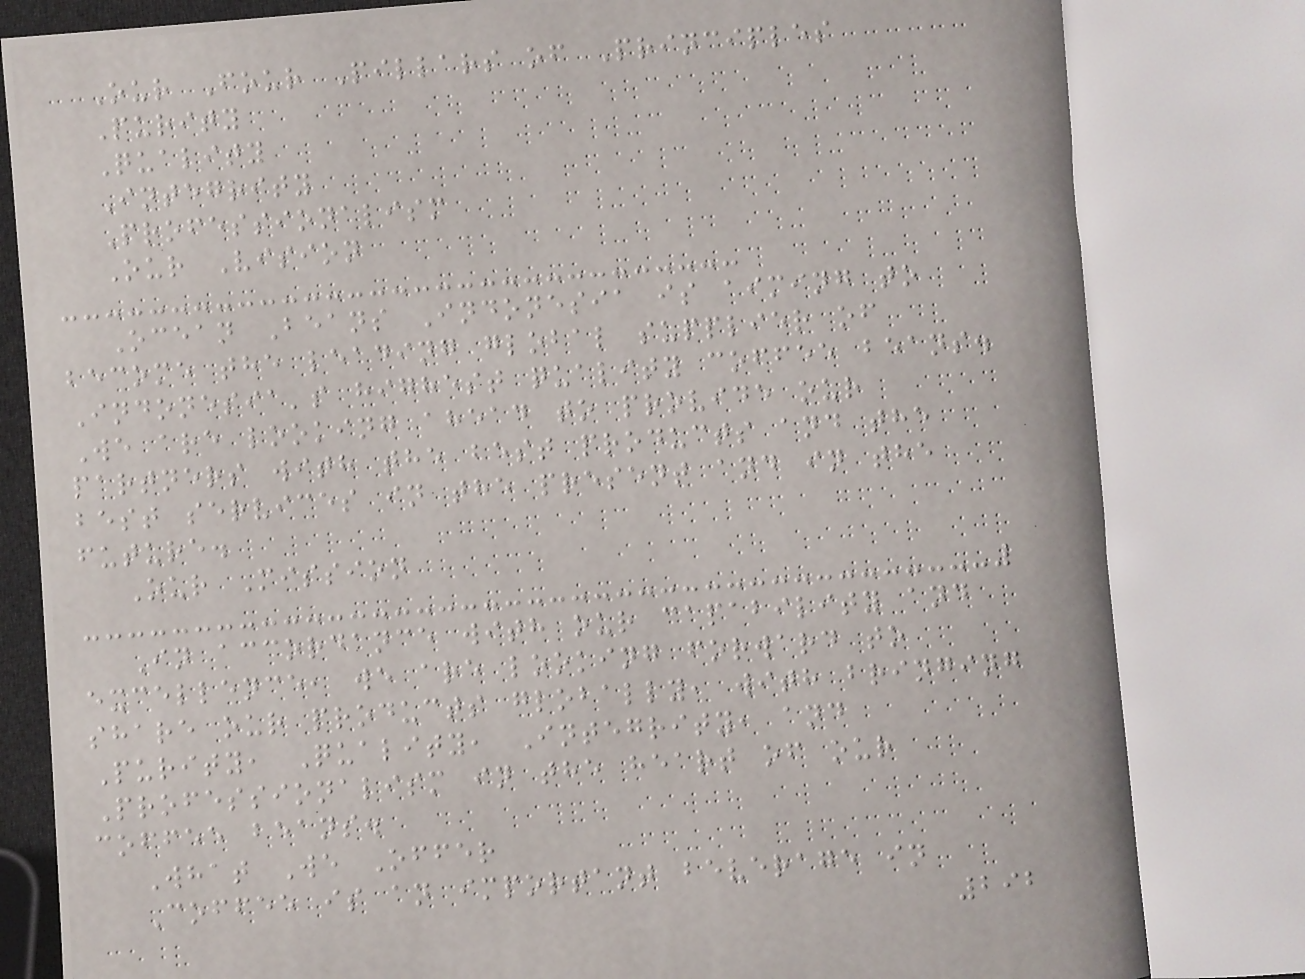Our Four Pillars of Principles
Purity
Quality
Integrity
Professionalism
Our Vision
Ocean Beans Indonesia is aiming to
become the leading global supplier of
Indonesia's highest quality coffee beans.
We are looking ahead to provide our
partners with the best products and the
best services in the present and in the
future.
Our Mission
In accordance with our capability and
excellence, we are looking forward to
share our products globally, with bringing
Purity, Quality, Integrity, and
Professionalism in the heart of our
coffee beans.
What We Offer
Coffee is an important beverage in
292
